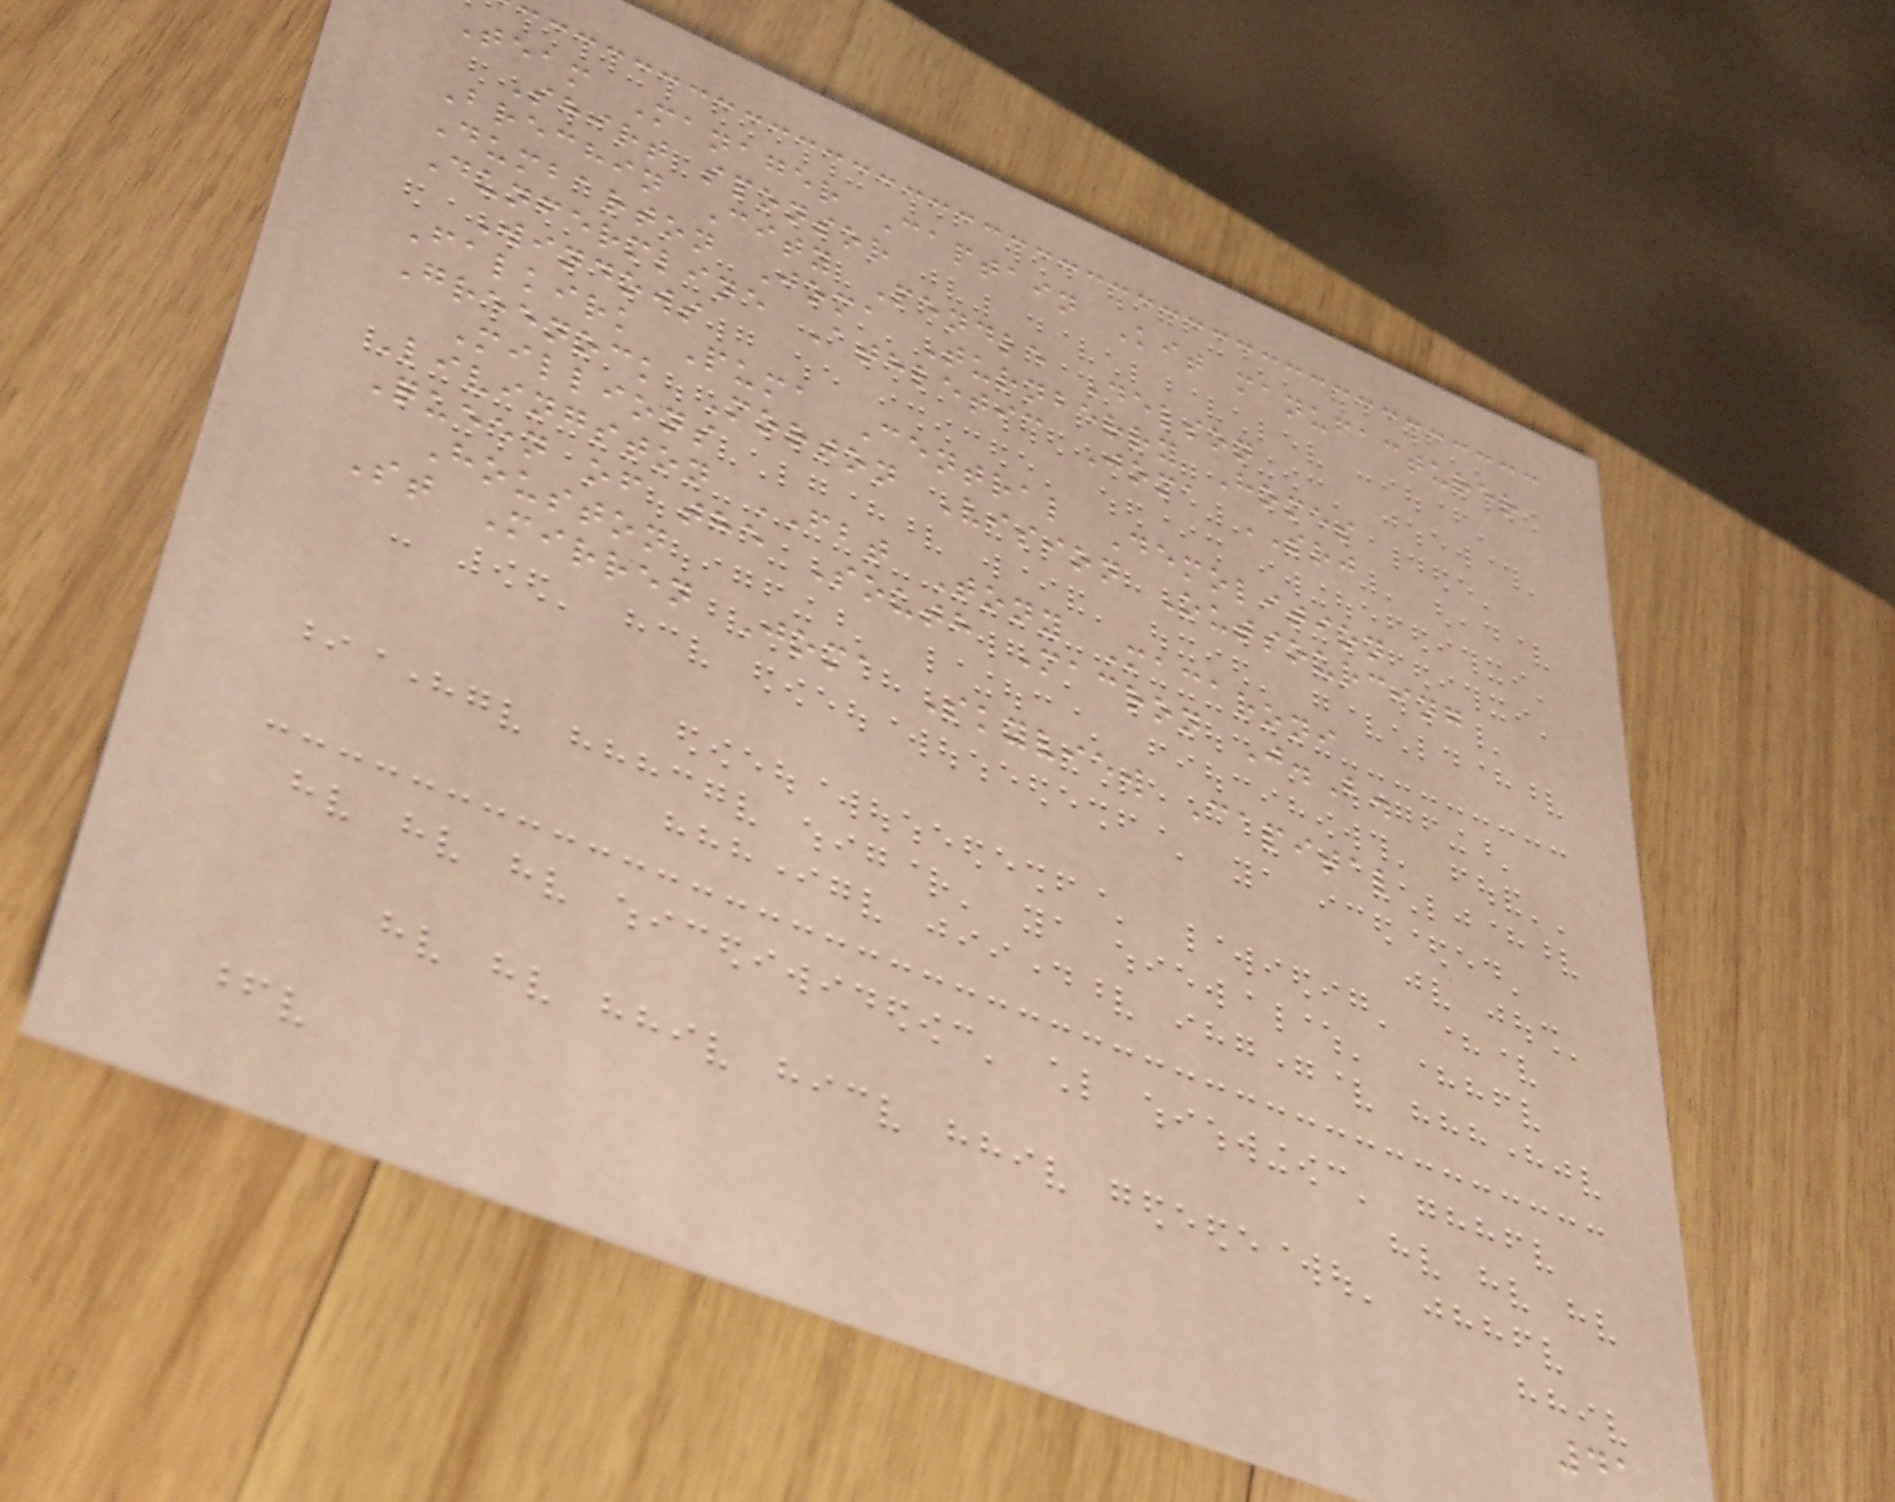Team Manager Captain Kit manufacturer
Shirt sponsor
Brechin City Pendle Delson
Dumbarton Joma Turnberry Homes
Dunfermline Athletic Joma SRJ
Windows
Falkirk Puma Central Demolition
Greenock Morton Vision Outsourcing
Millions
Livingston FBT Tony Macaroni
Queen of the South Macron J.B.
Houston
St Mirren Joma Skyview Capital
41
